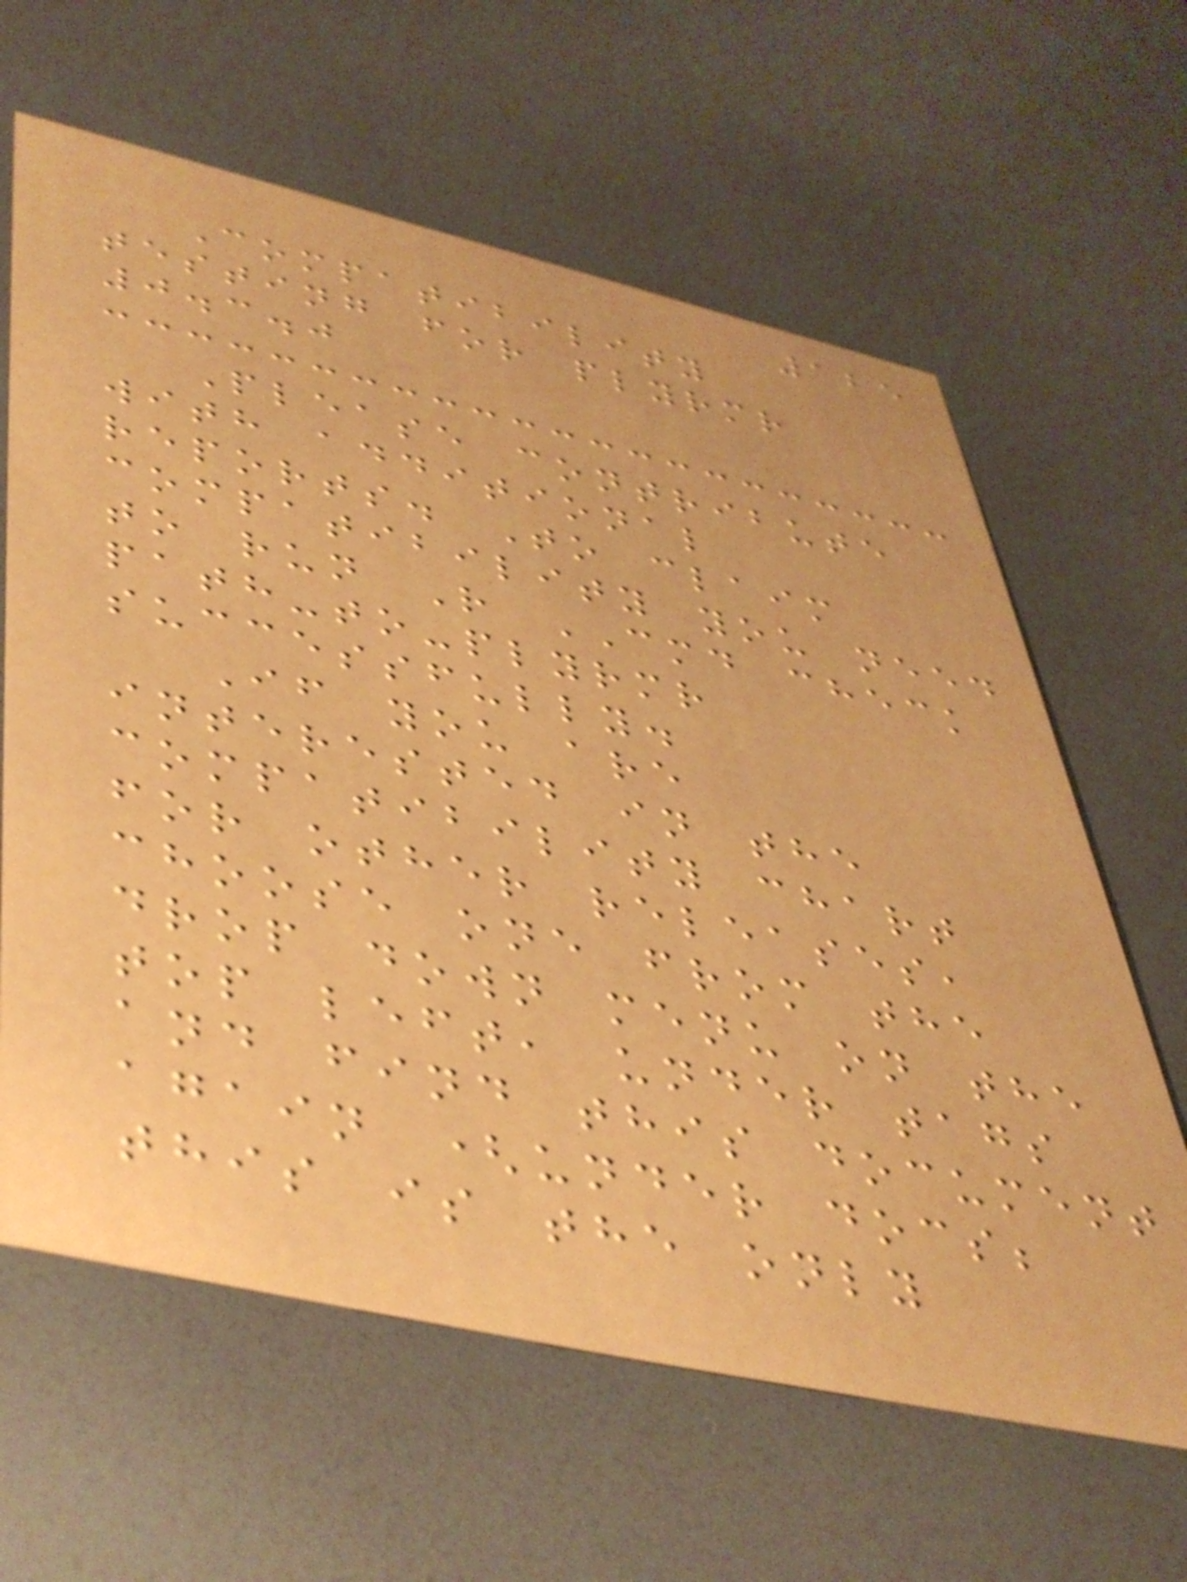125
Compatibility
testing for plyrmr
0.3.0
Please contribute
with additional
reports. To claim
compatibility you need
to run R CMD check
path-to-plyrmr
successfully.
If you are
interested in the
compatibility chart
for other releases,
choose one from the
drop down menu on the
top left, under tags
and find this document
again (under docs;
this is the only
